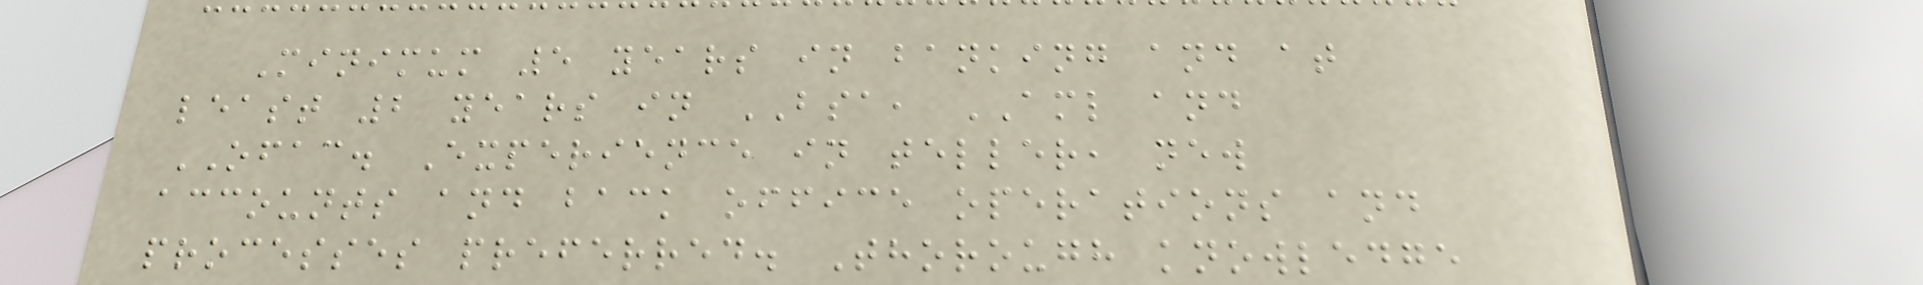Minimum 5 years in banking and at
least 2 years in BSA, AML and
OFAC. Experience in teller, new
accounts and back office operations and
processes preferred. Thorough knowledge
